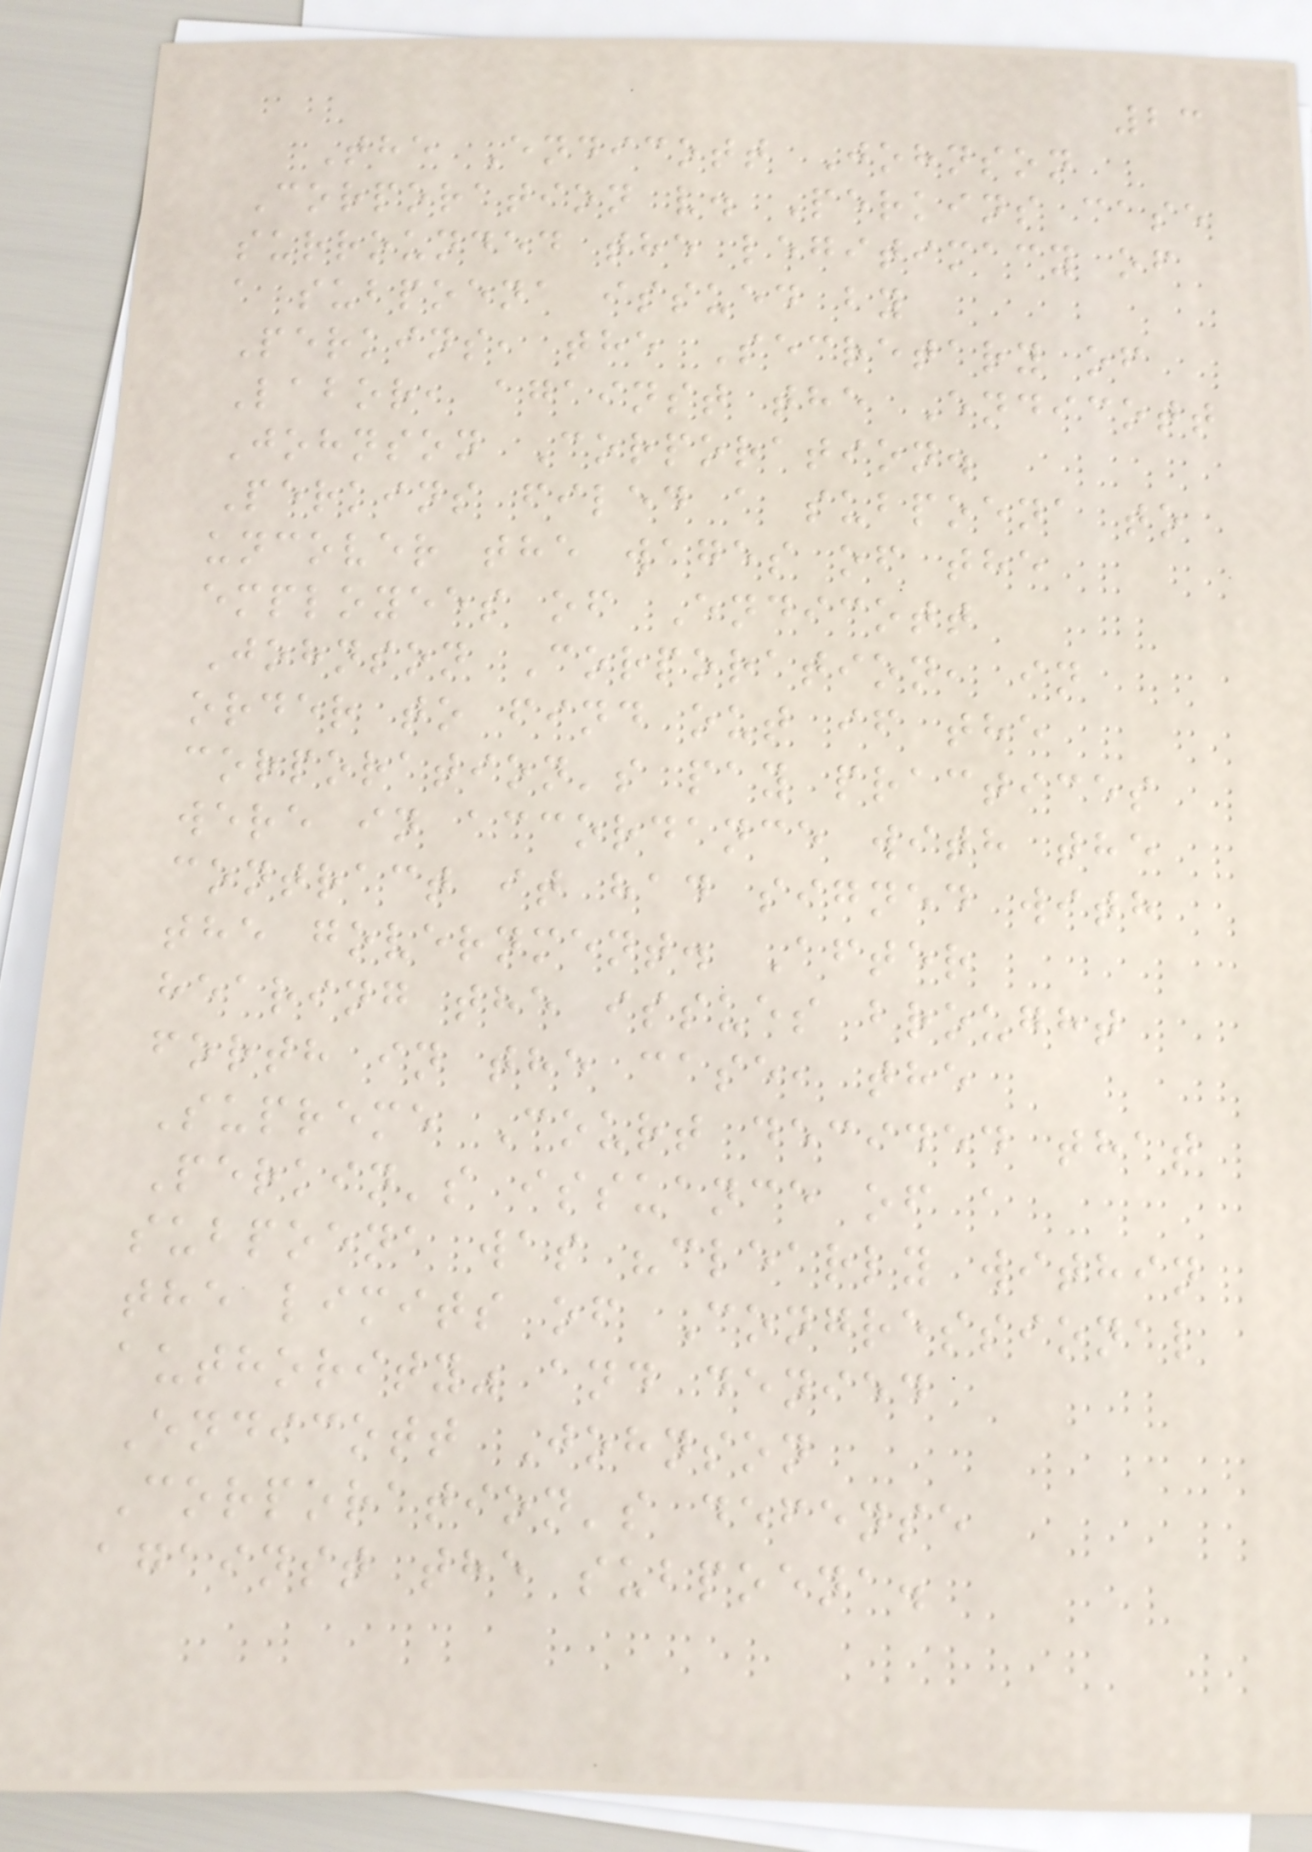23
The Endicott Johnson
Corporation v. Perkins case
surrounded the legitimacy of
a subpoena issued by
Perkins, the Secretary of
Labor, against the Endicott
Johnson Corporation.
Perkins filed a subpoena to
uncover the wages of the
employees of Endicott
Johnson Corporation, in
order to find out if the
corporation's pay practices
were in accordance with the
contract it had signed with
the government. After
hearing the issues brought
forth in the case, the
Supreme Court decided that
Perkin's issuance of a
subpoena was "clearly within
the limits of Congressional
authority" and denied
Endicott Johnson
Corporation's defense
against the subpoena.
